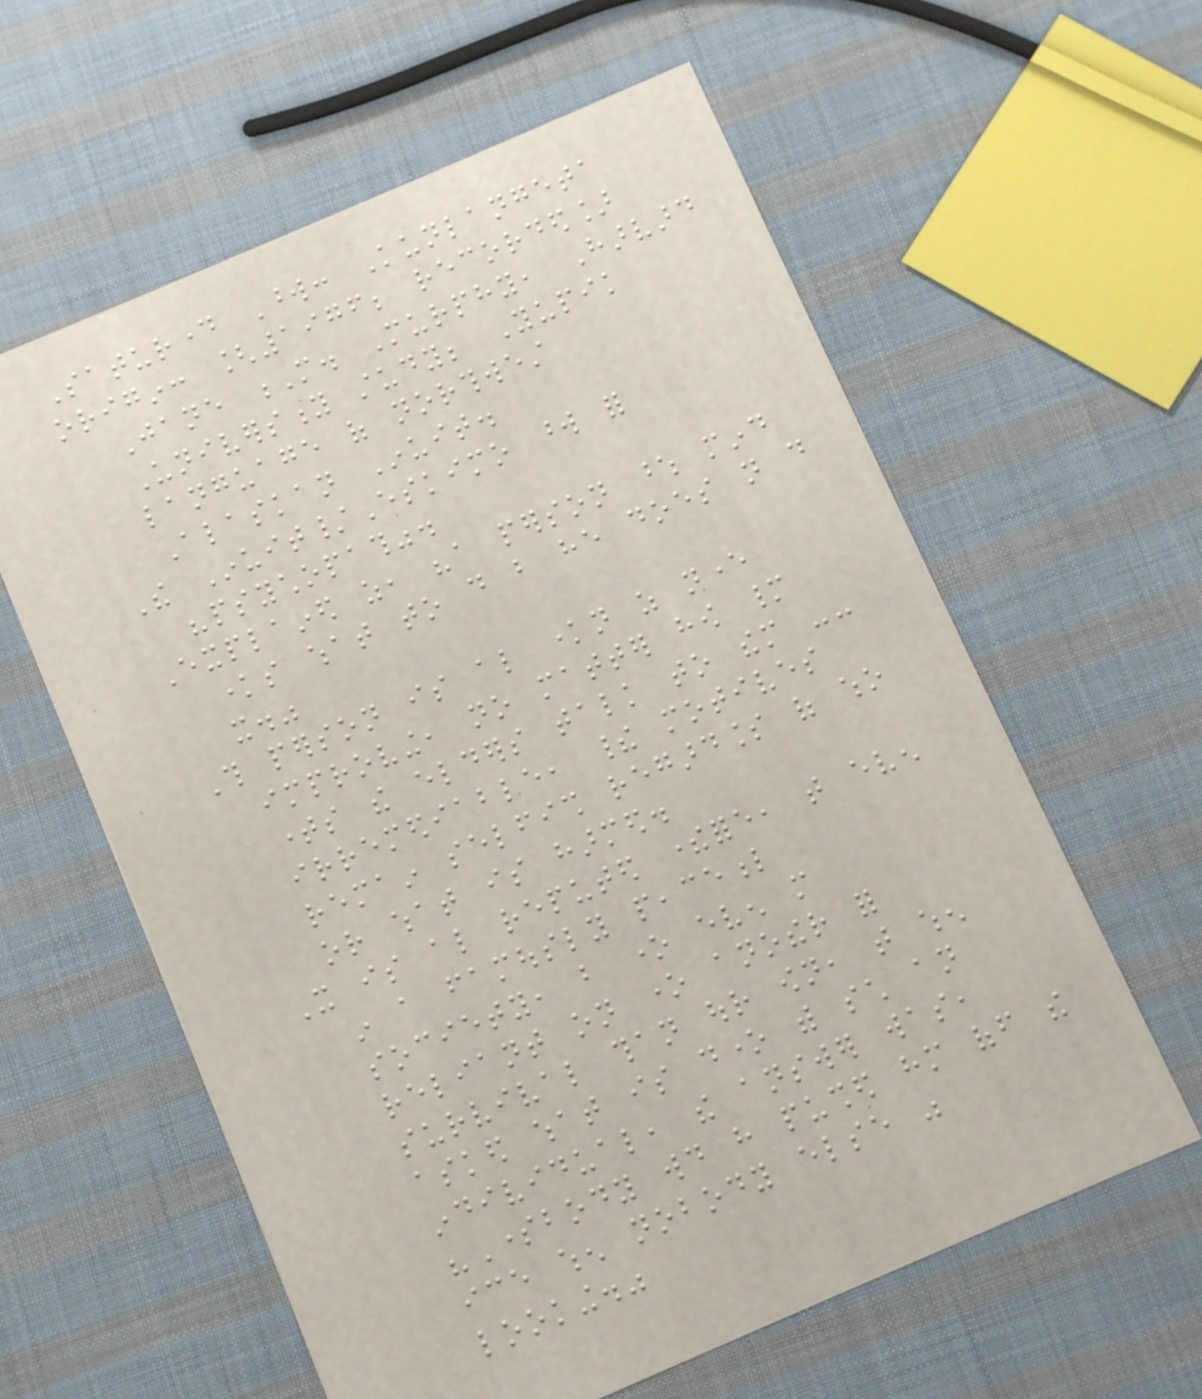Saturday Word: Kunlangeta
origin: [1976; recorded]
Jane M. Murphy, Harvard
University study; Yupik
language of northwest
Alaskan Inuit.
The Inuit/Eskimo word for
"psychopath".
Explained as, "a person whose mind
knows what to do but he does not do
it."
This person is also known as never
improving, no matter how many
times the elders talk to them --
irremediable, their motives
remain selfish regardless of who
or what is harmed.
It is also reputed therefore, that even
in a famously peaceful
society, but one even more
reliant on one another for
survival than our own, that when
asked what is done with such an
individual, the answer was,
"Somebody would have pushed him off the
ice when nobody else was
looking."
